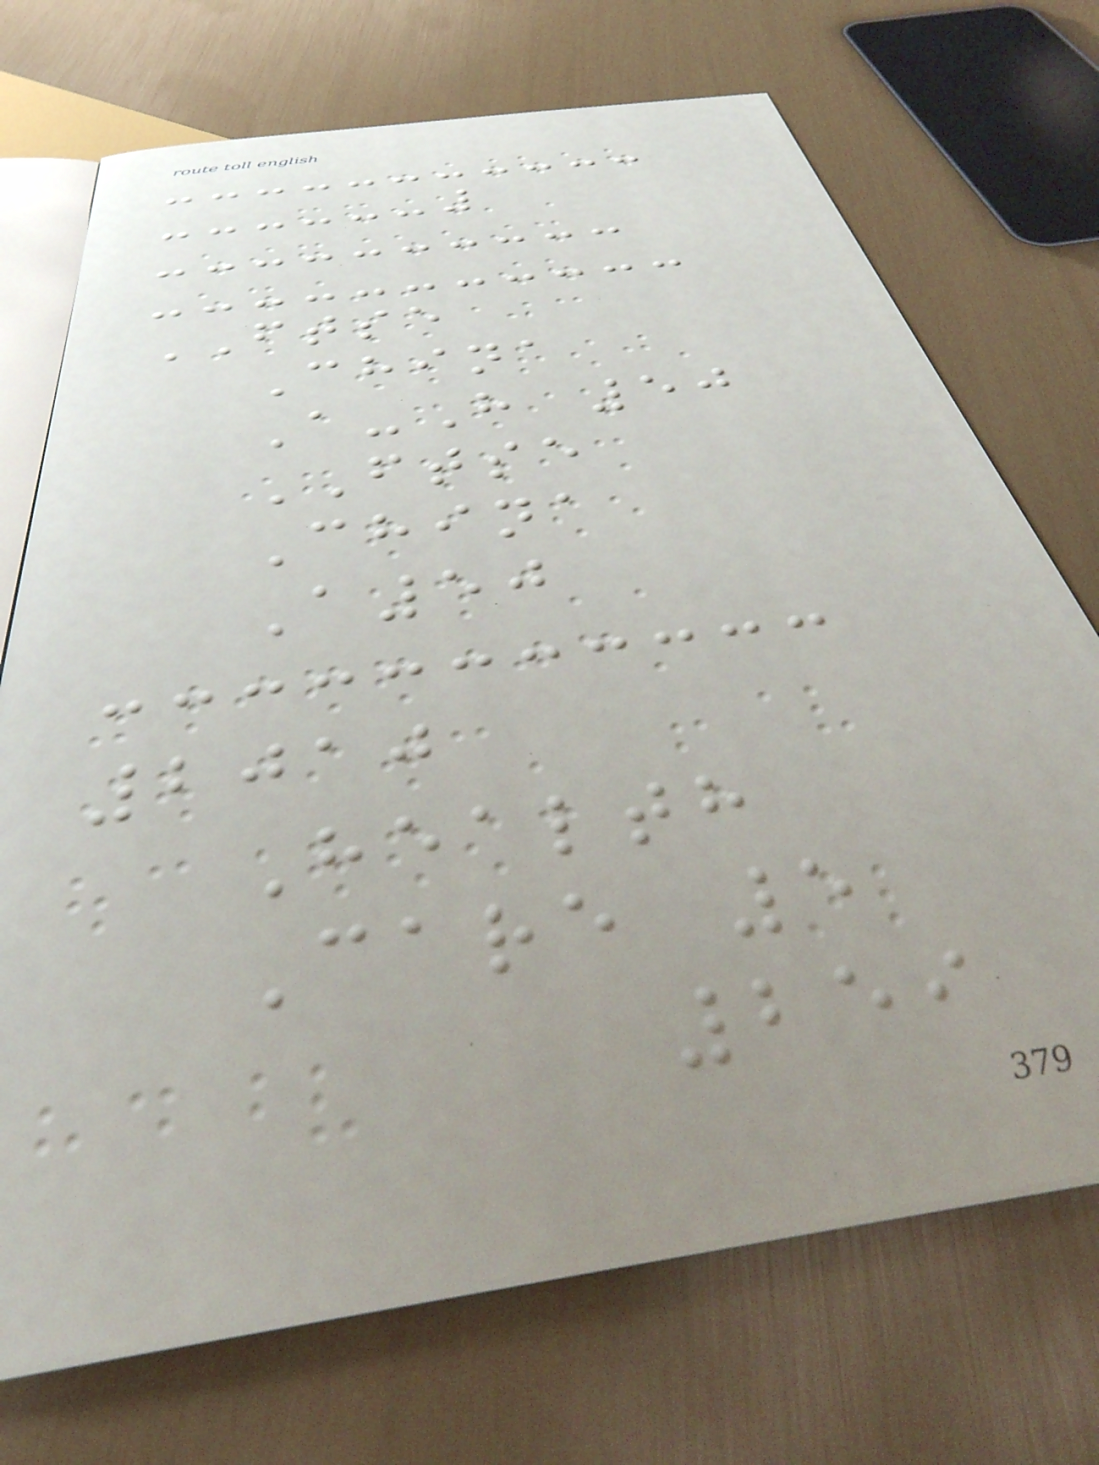FTSE
China
A-H 50
FTSE
China
A50
2010
Health
Care 5
259
